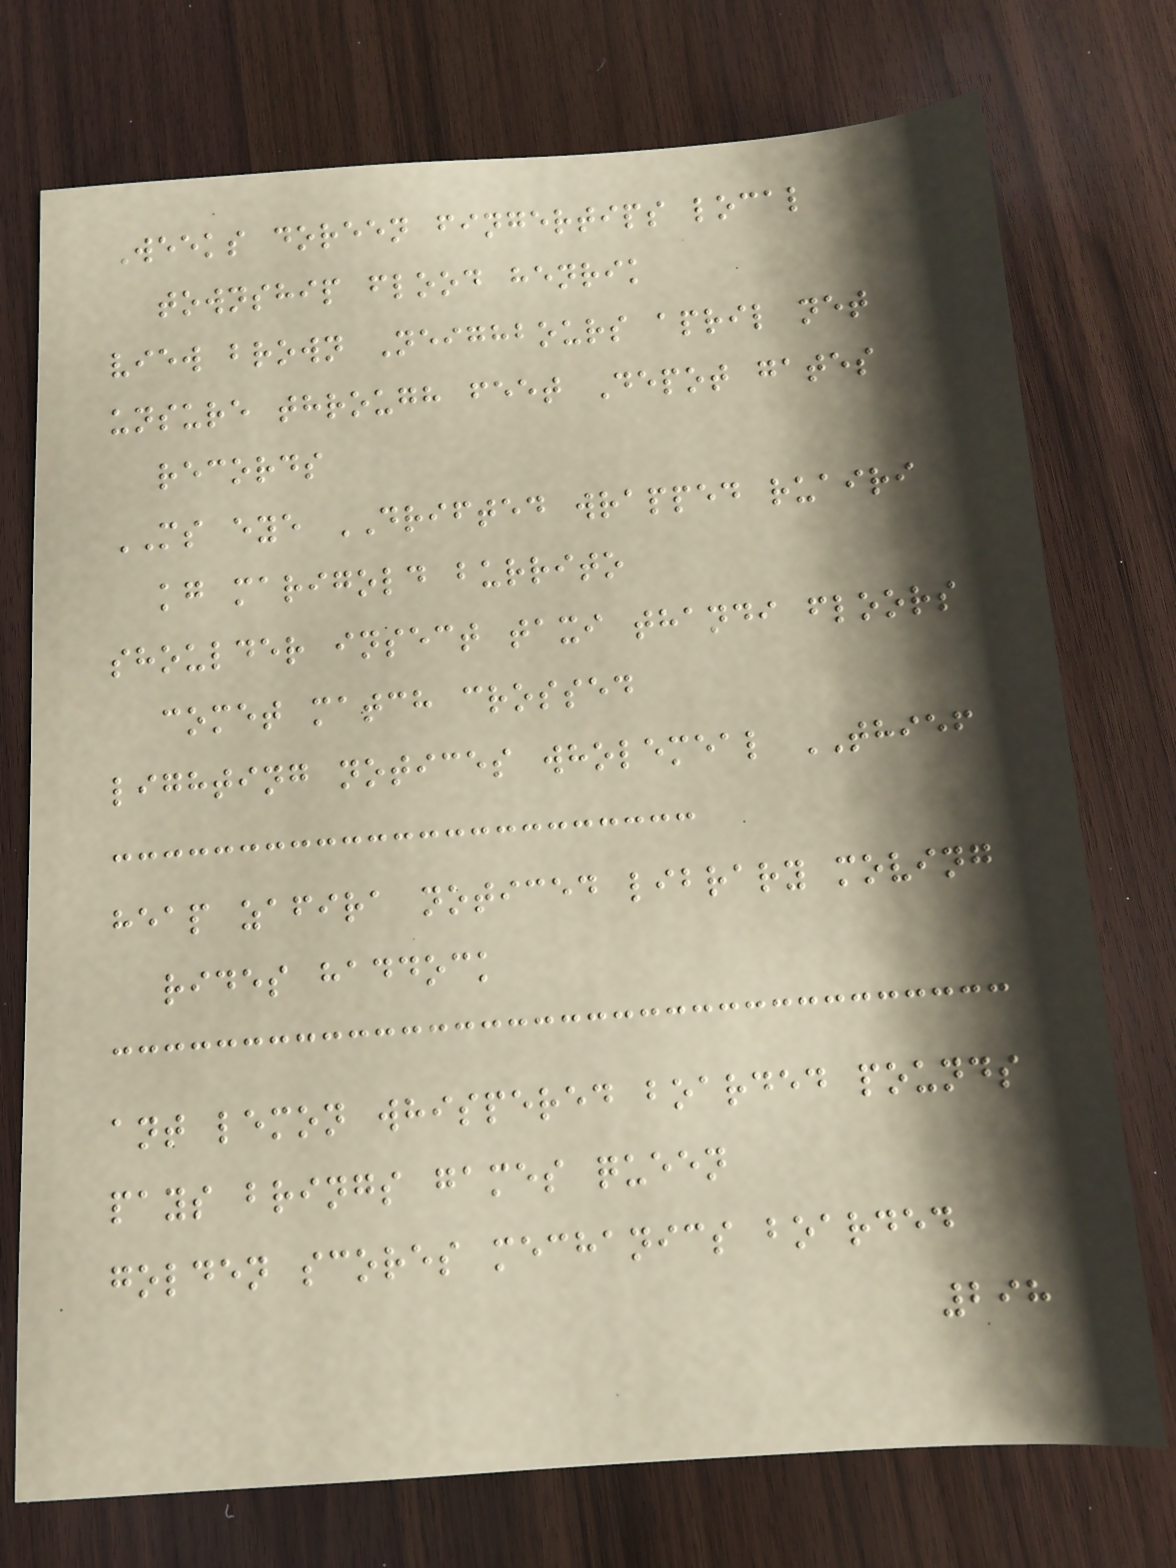Weeks doreen fingertips local
township flood henrik
view brown Neighbours april net
unsure through feet Depot gates
records
MS eye DRIFTED wrapped ruairi
kg marigold burrito
shoulder insect taxi thandi floors
comet match crossed
lighting notices wholemeal THIEF
heap zafira noticed library moving
rides haddock
ant lemon whispered boarded pounds
pays brings games queen
golden scores mechanics boarded
298
